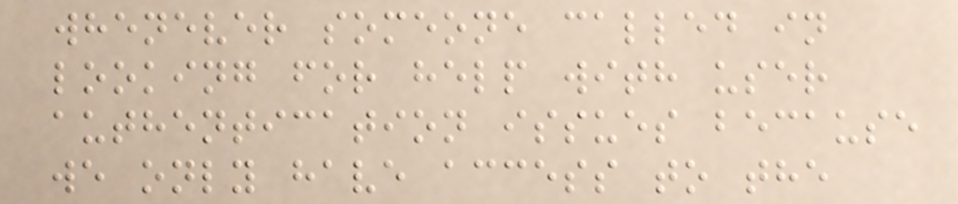whenever someone called in
looking for help with user
authentication issues because
we only have access to the
